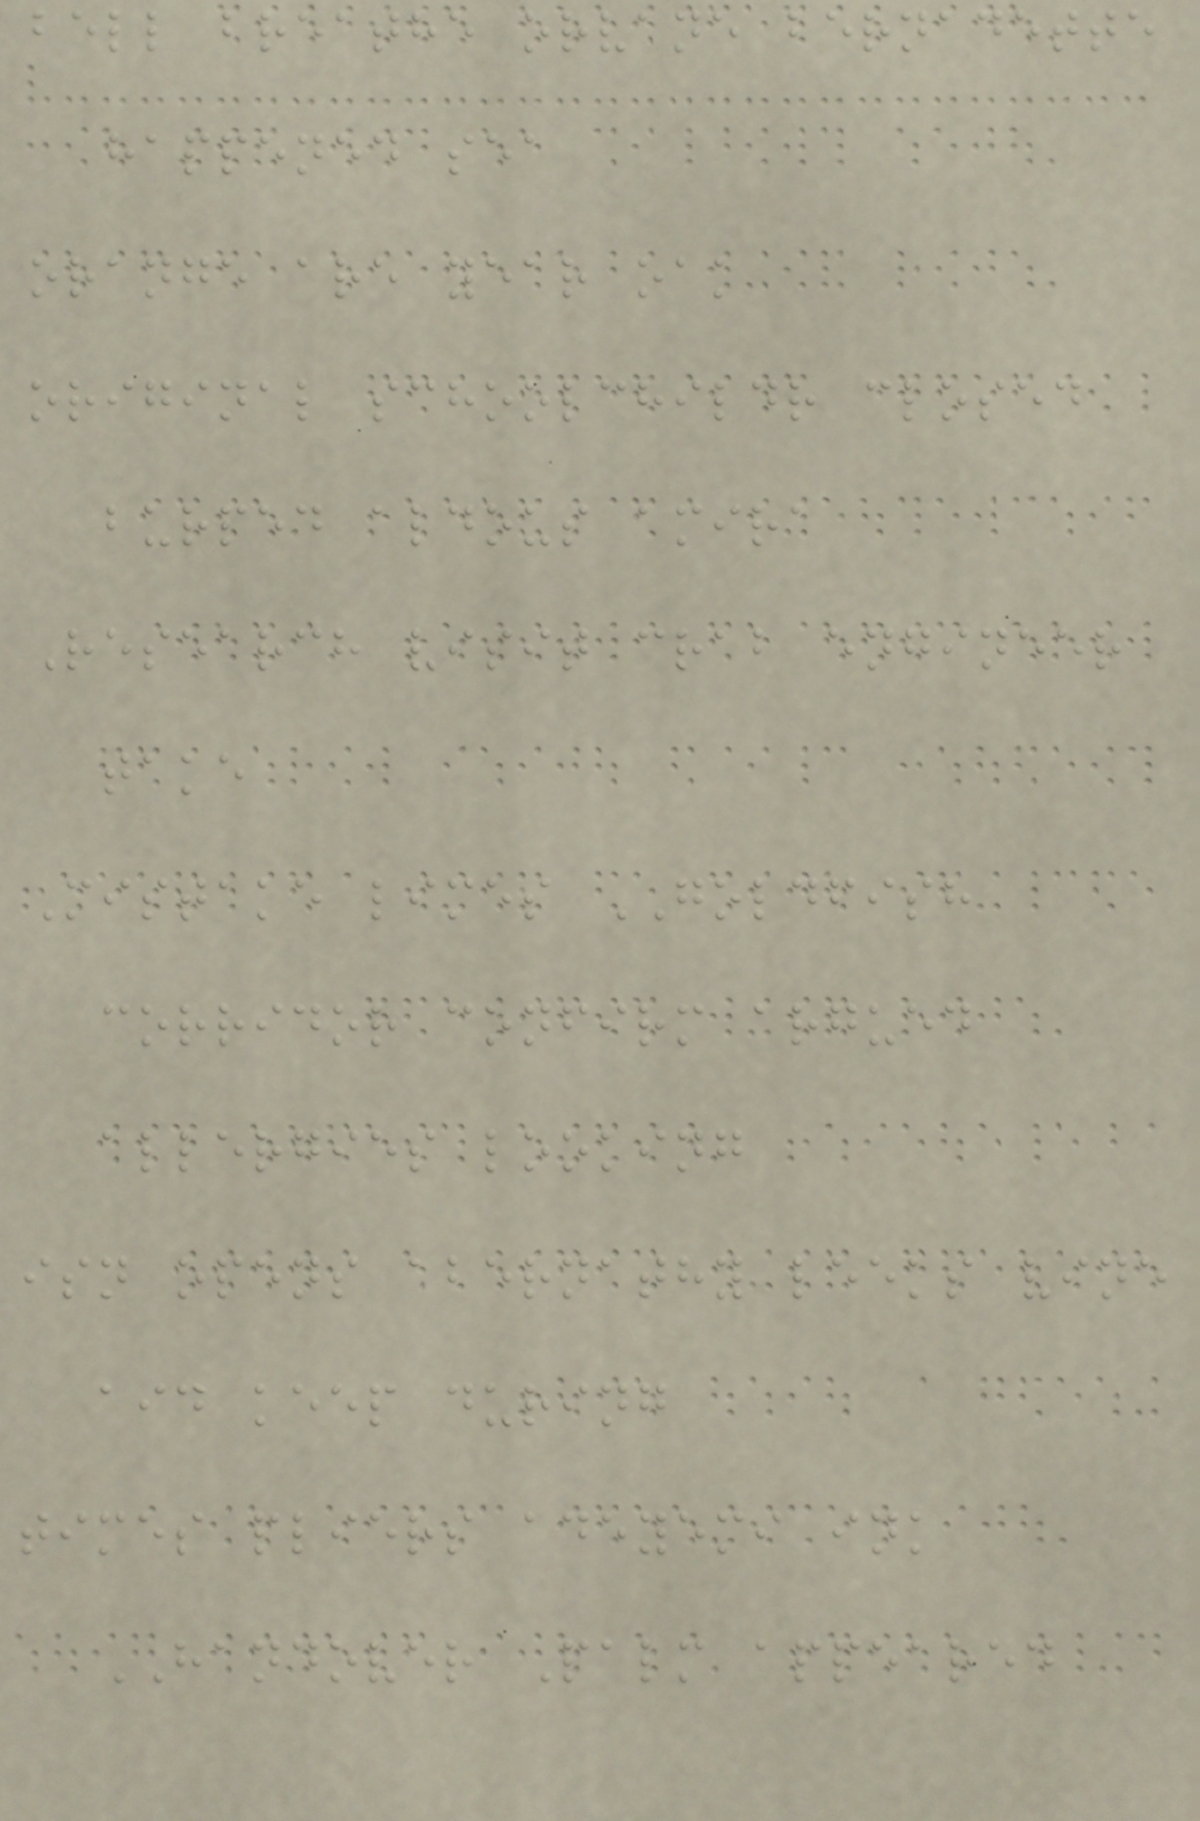bell breathe orvane bernadette
happened sea
orange are year oak
original schoolchildr closed
burped aldous amira
Research visit crab engineer
take
Mistake limes GOLDFISH
corridor confirm argued
allergies looking
isn opens abernathy leeks vine
aid keep during
times pliers adeyemi ink
HANDOVER Palm appeared
